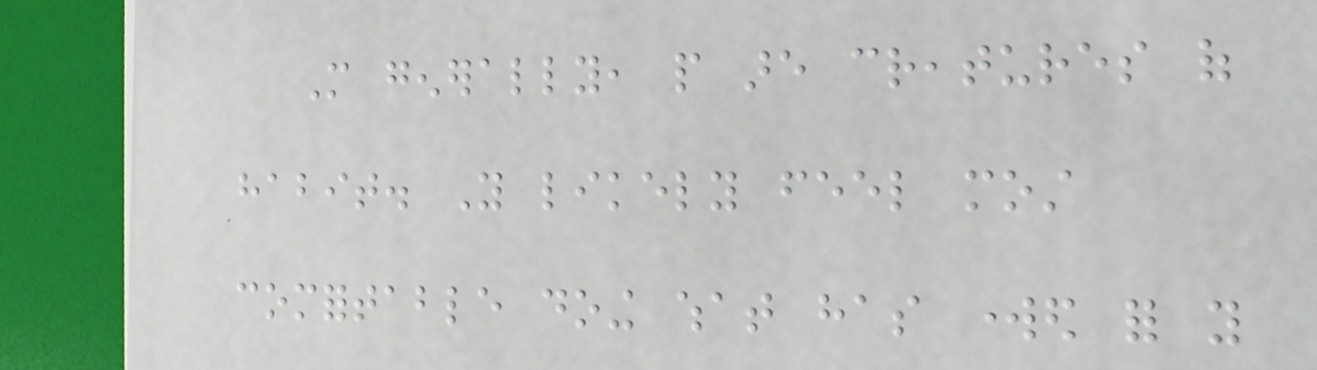More generally, people are creatures of
habit. You likely feel most
comfortable doing what has worked for you
